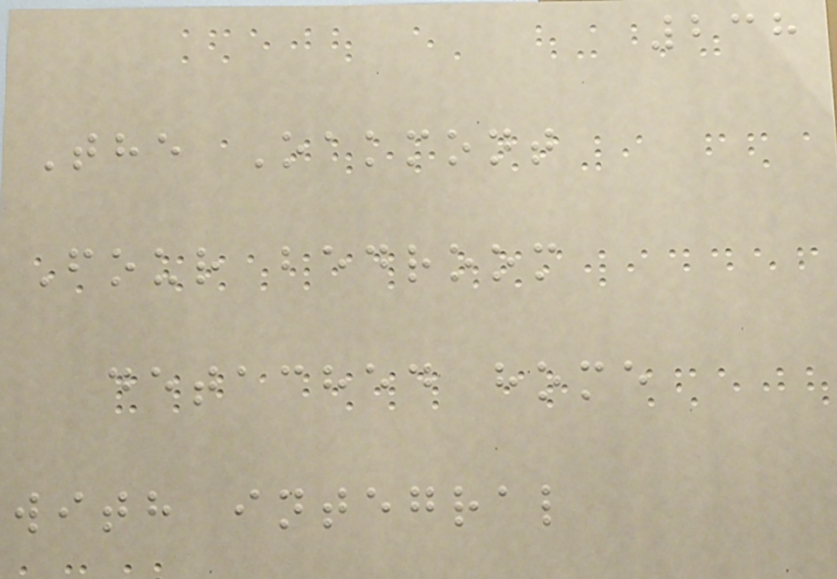238
The Oakmont
Four bedroom
detached home
with integral
